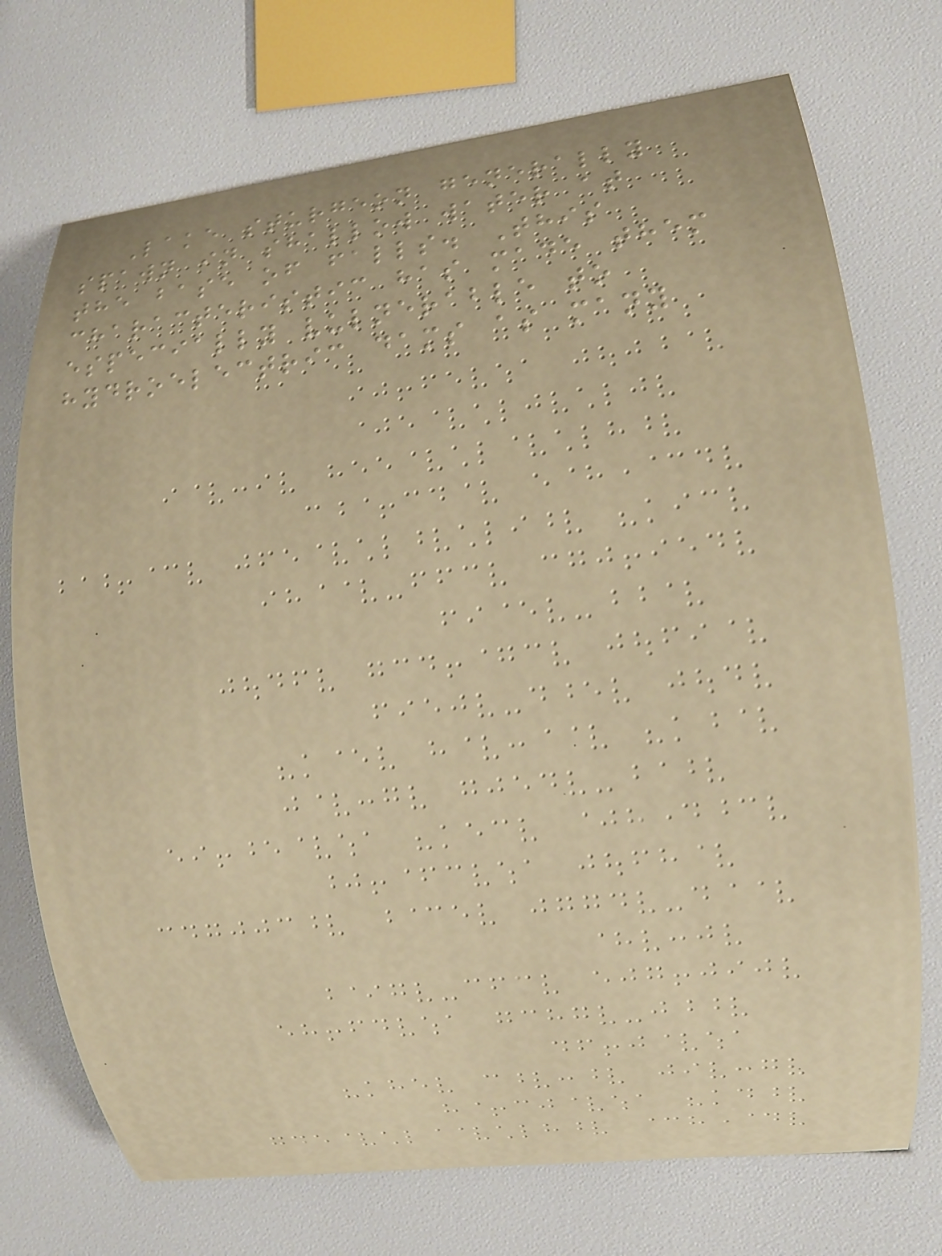Lake sturgeon generally
spawn in shallow water at
the base of falls. This
characteristic has made them
especially vulnerable to
hydroelectric dams as many
